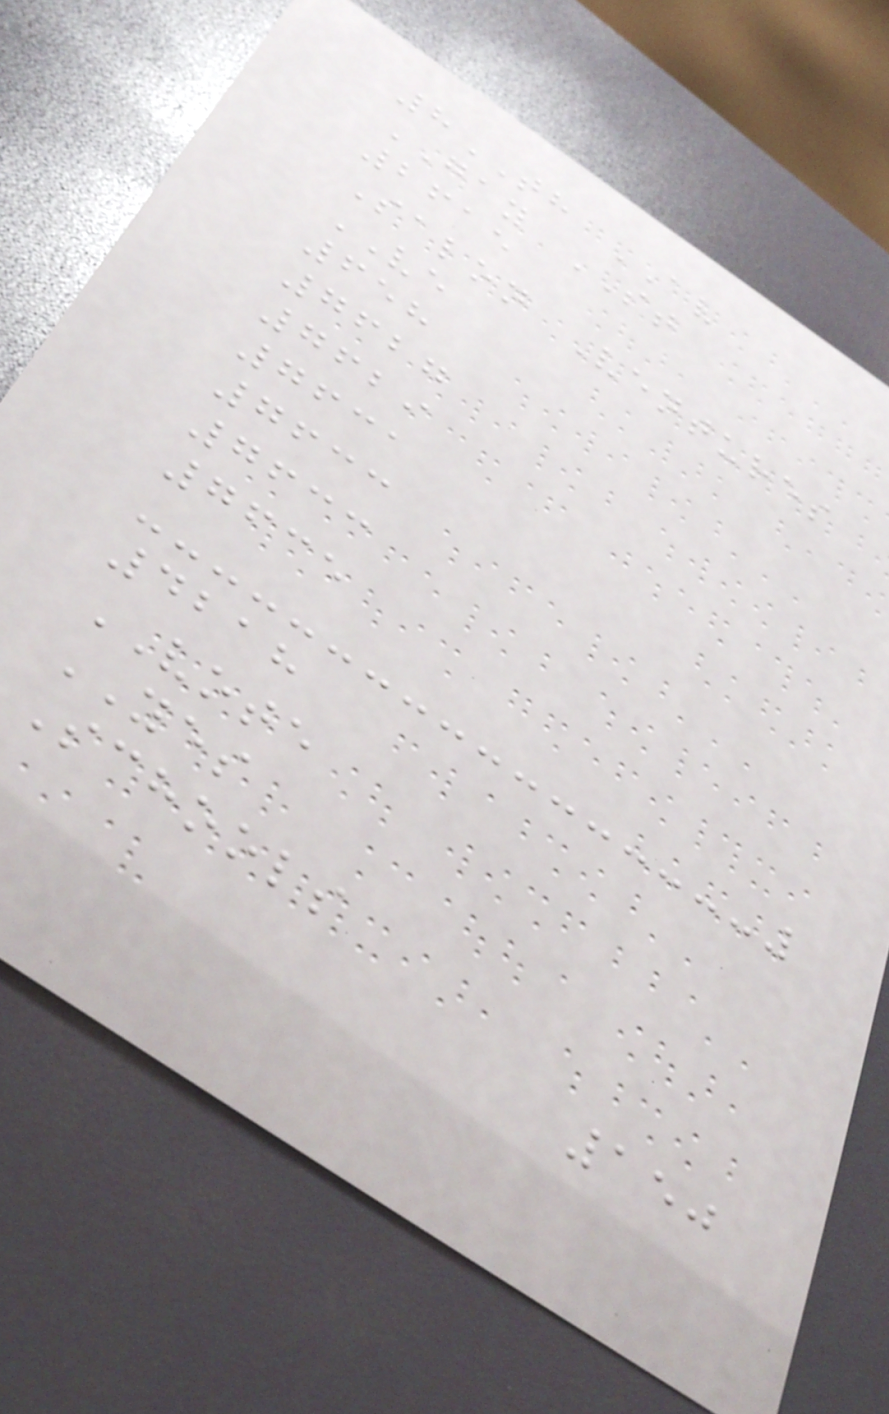8TH AV
GAY ST
2615
Salon Ventures
VE
658
7627
7629
7631
7633
7633
7635
4218
VOTE
YES
Schools
150
